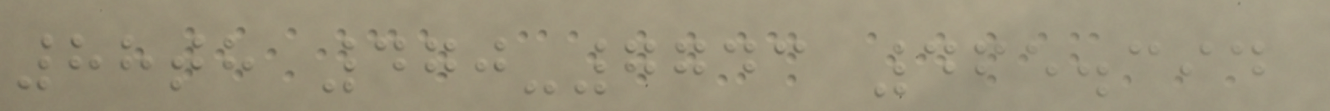88th 470-7743 465.394
